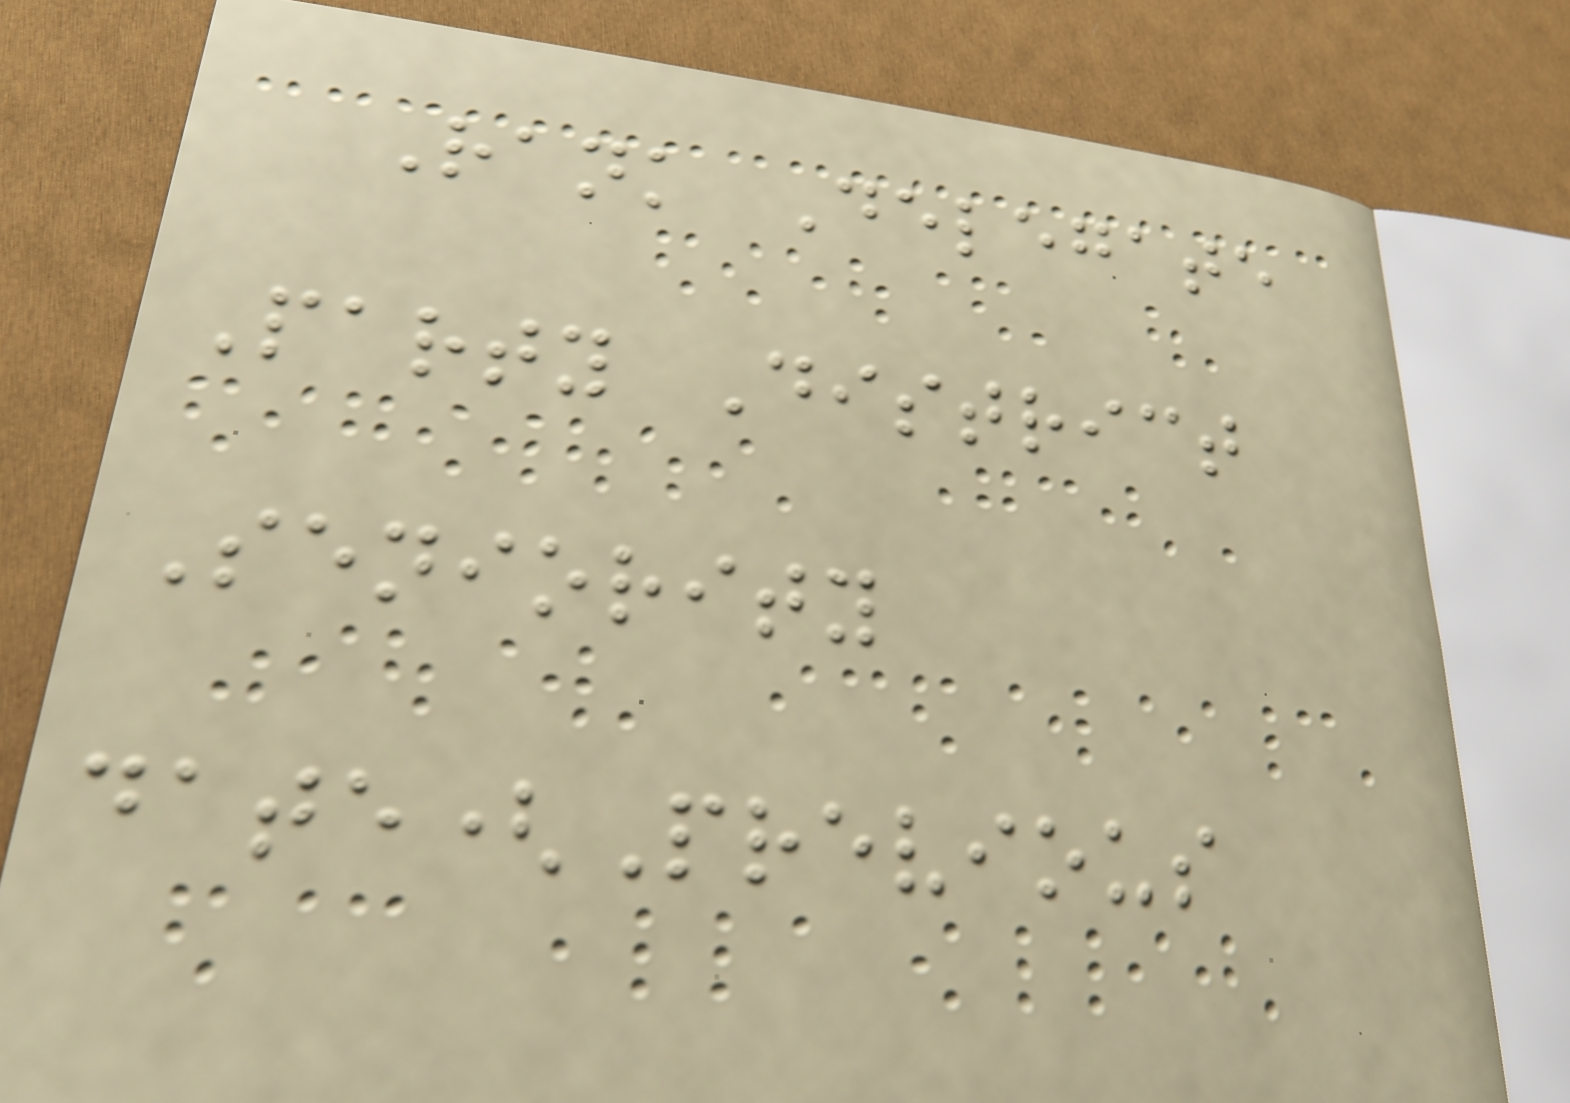Rank Delegate
Party District
Seniority
date(Previous
